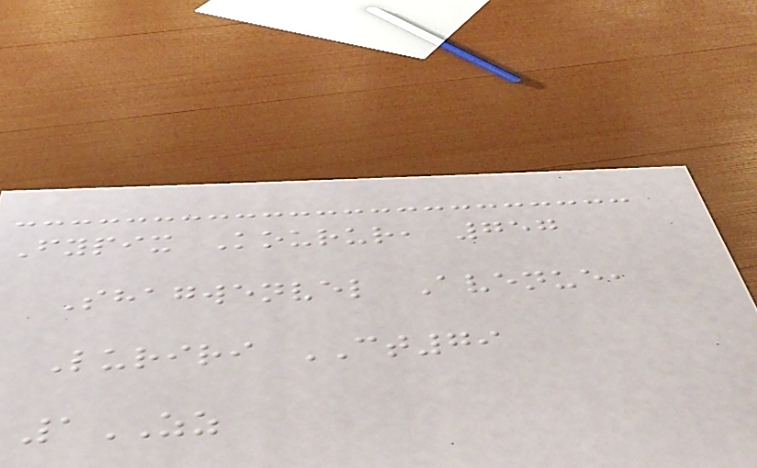Fypix Kourur, 757
Shagwenvel Avenue,
Luriri CT79
1ZZ
